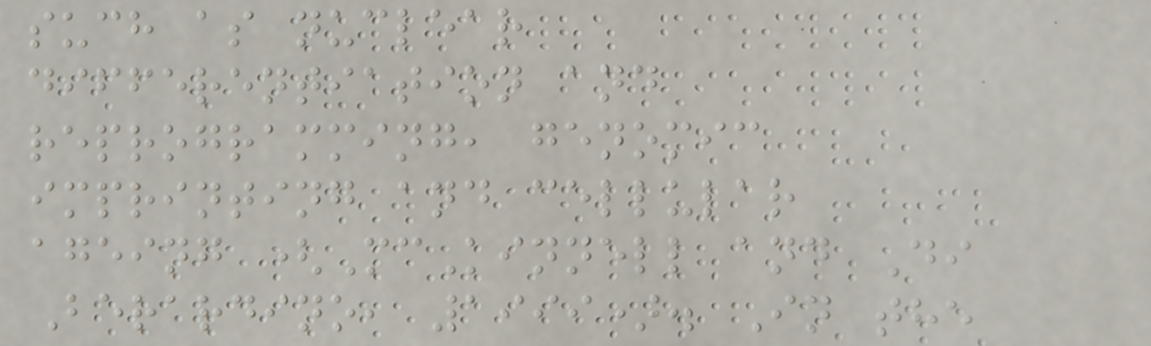such as nuclear
differentiation and
reprogramming, genomic
imprinting and cellular
ageing (McKinnell and Di
Berardino, 1999). In the
